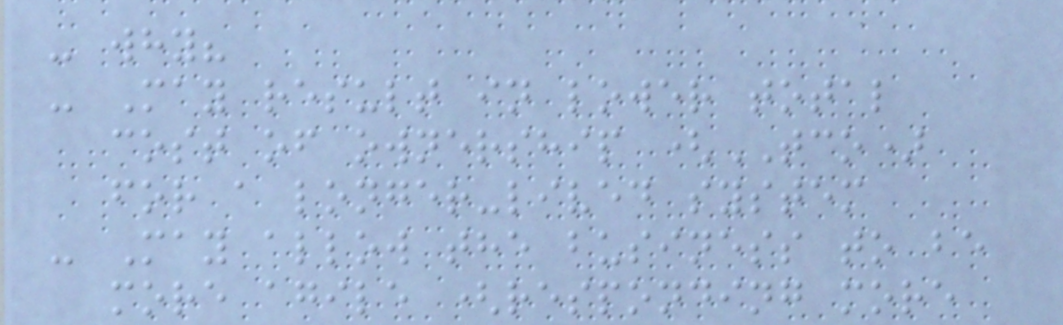- why?
- May result in lower total
cost of ownership (TCO)
for a longer-lived system
- May allow the business to be
more agile (responding more
